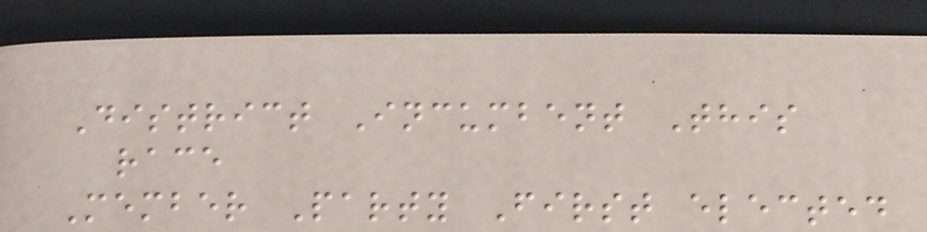District Incumbent This
race
Member Party First elected
